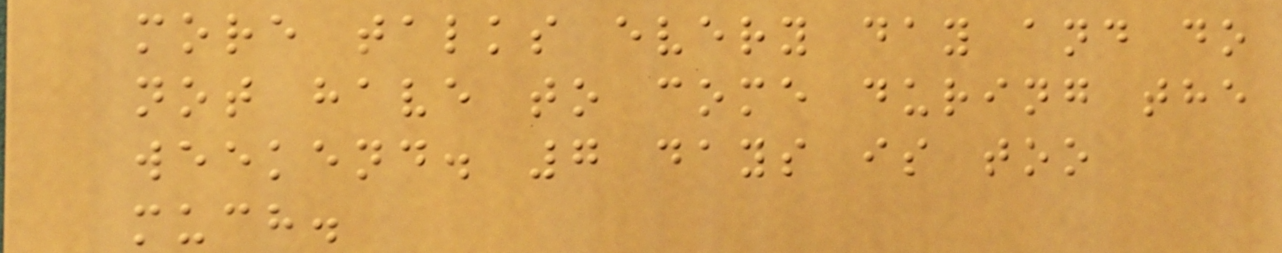more talks every day and do
not have to come during the
weekend. 7 days is too
much.
